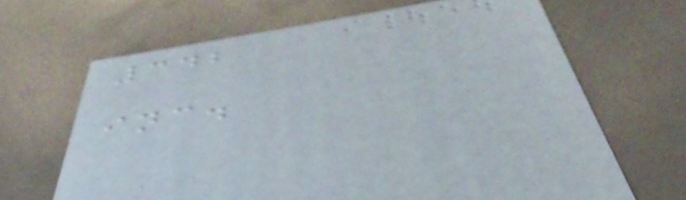342
inc.
